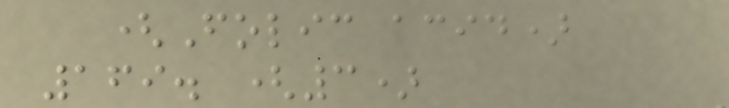(Folic acid)
169. (3)
